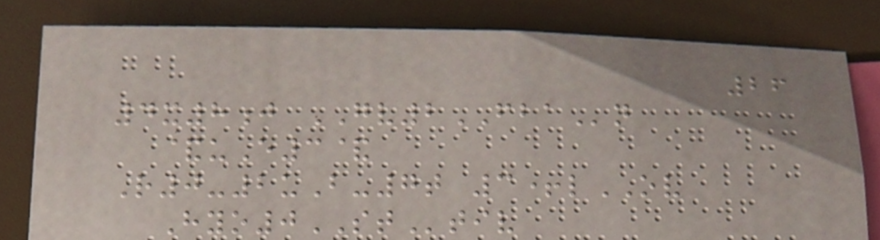26
4x8j GV2FBAn
&uE3&
R0-2uB-7t 3+lOV
Hyo0STtiv
